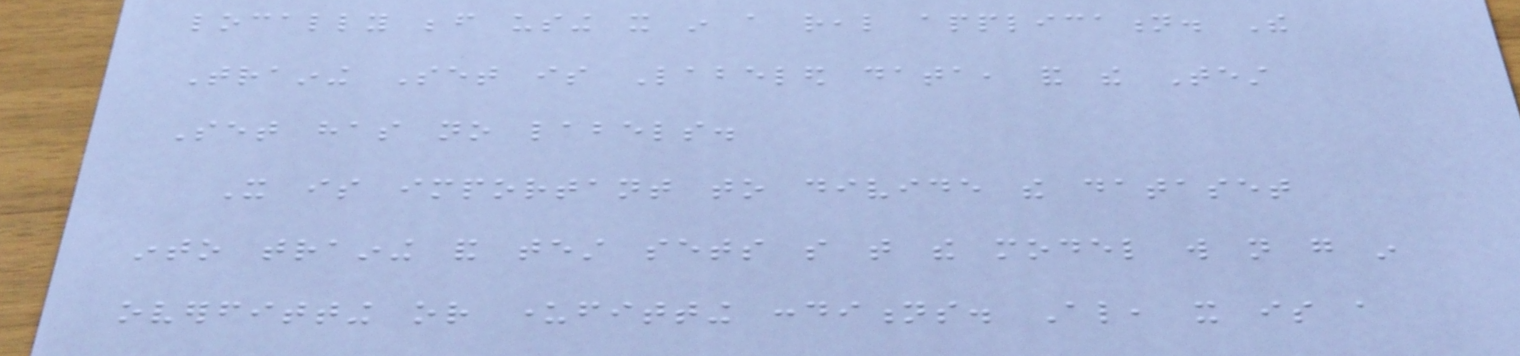locally before using it in a real application. The
Training Set is Labeled data, and the Test
Set has no labels.
It is important to divide the dataset
into training and test sets so that the model will not go in
overfitting or underfitting conditions. Also, it is a
